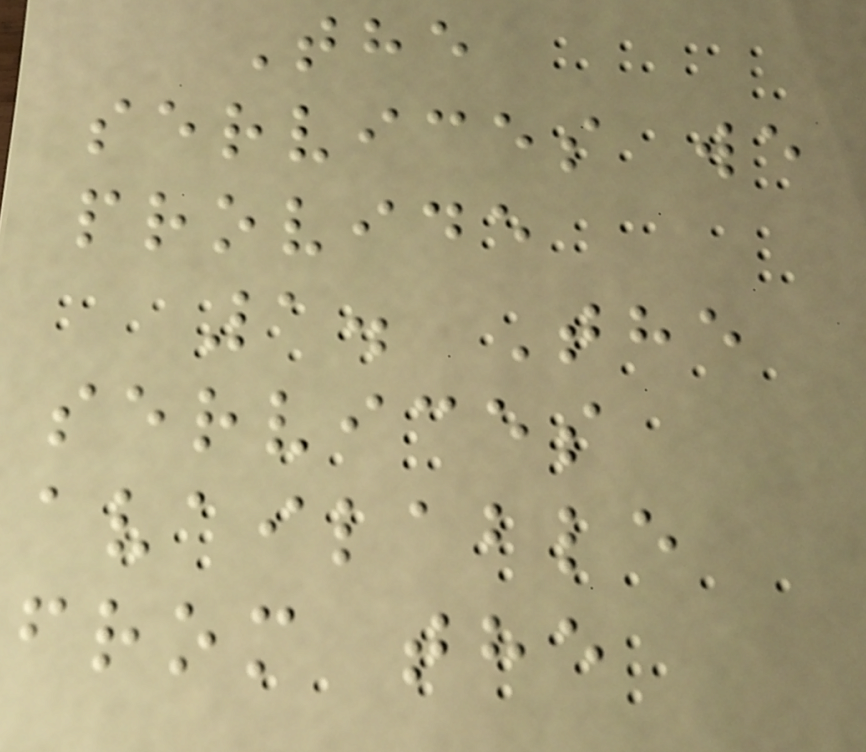The
services we
provide
1. The
services
available
from the
